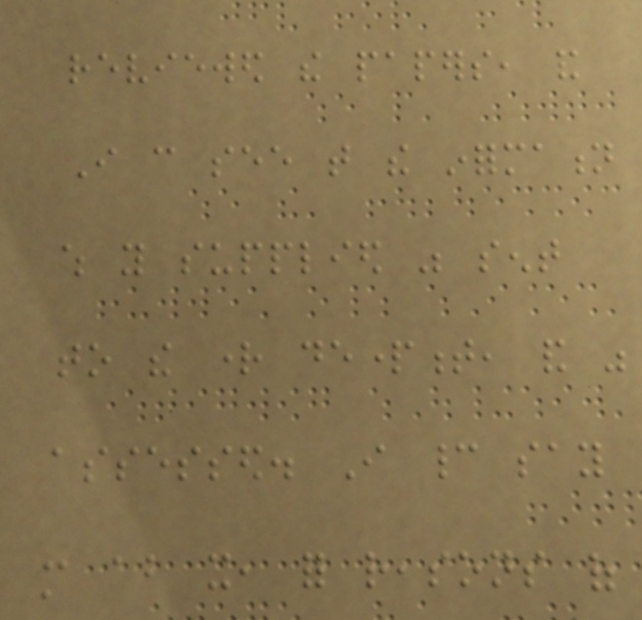reviewed the papers, and
I can see that the information
which you supplied was sent
to the right department, and was
assessed. I cannot say
more about it, for reasons of
